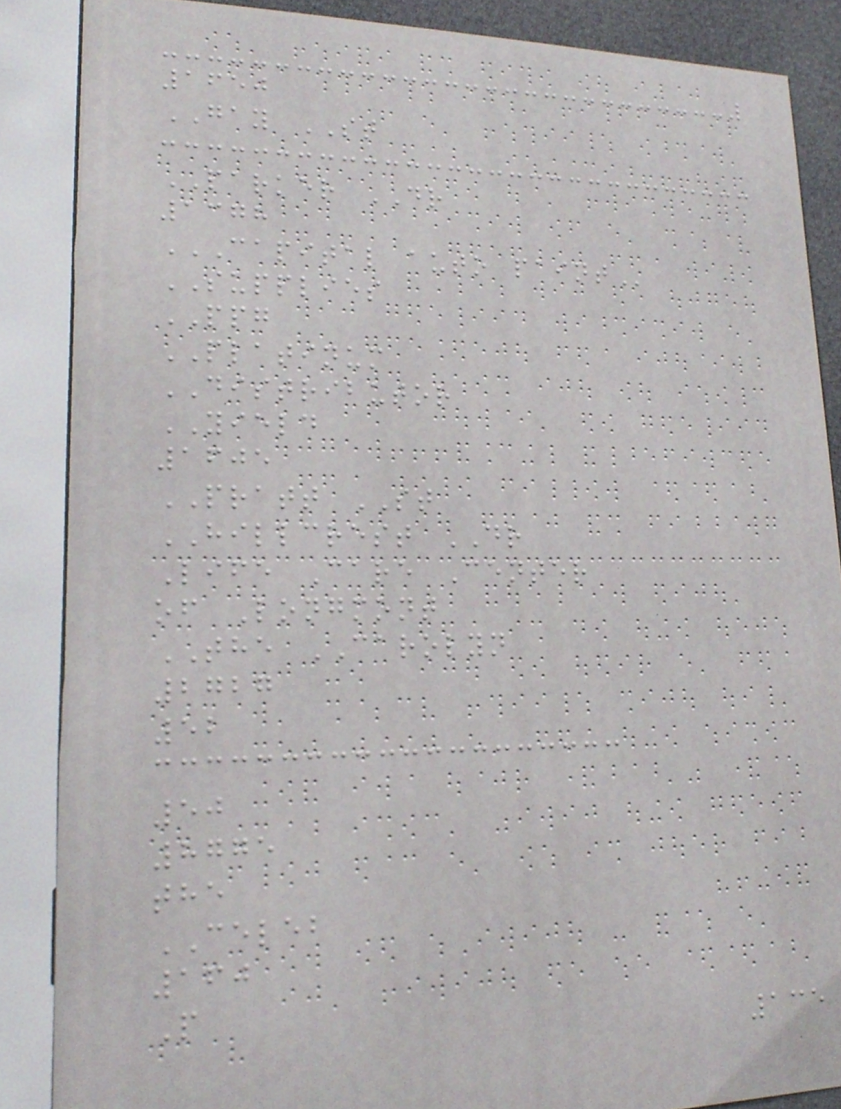1650
GAY ST
PARKER DR
1378
CAPITAL AUTO PAINT
SUPPLIES
PPG
PLATINUM
DISTRIBUTOR
YIELD
1605
PRATT ST
HILLCREST DR
Life Care Center
of Longmont
THE CAROLYN
2727
52
50
8775
the
CELEB
160
P
135
